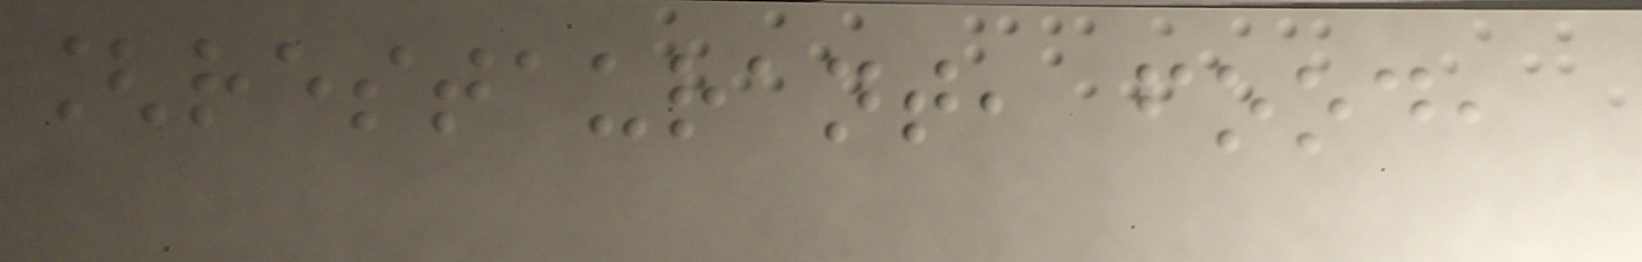[restaurant, food,
